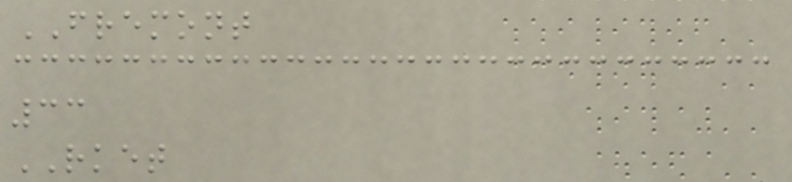FREMONT
33
RKET
